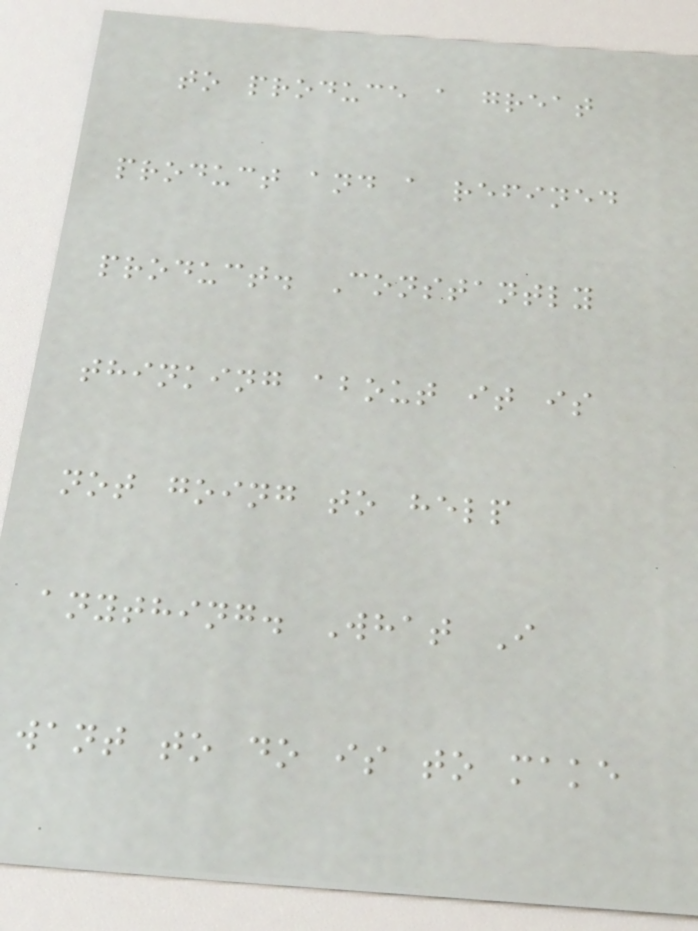to produce a great
product and a refined
product. Constantly
thinking about it is
not going to help
anything. What I
want to do is to make
